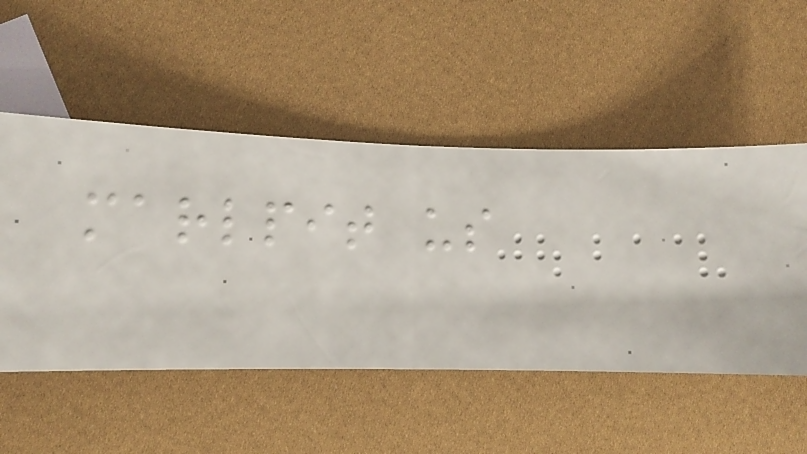marlpit us
